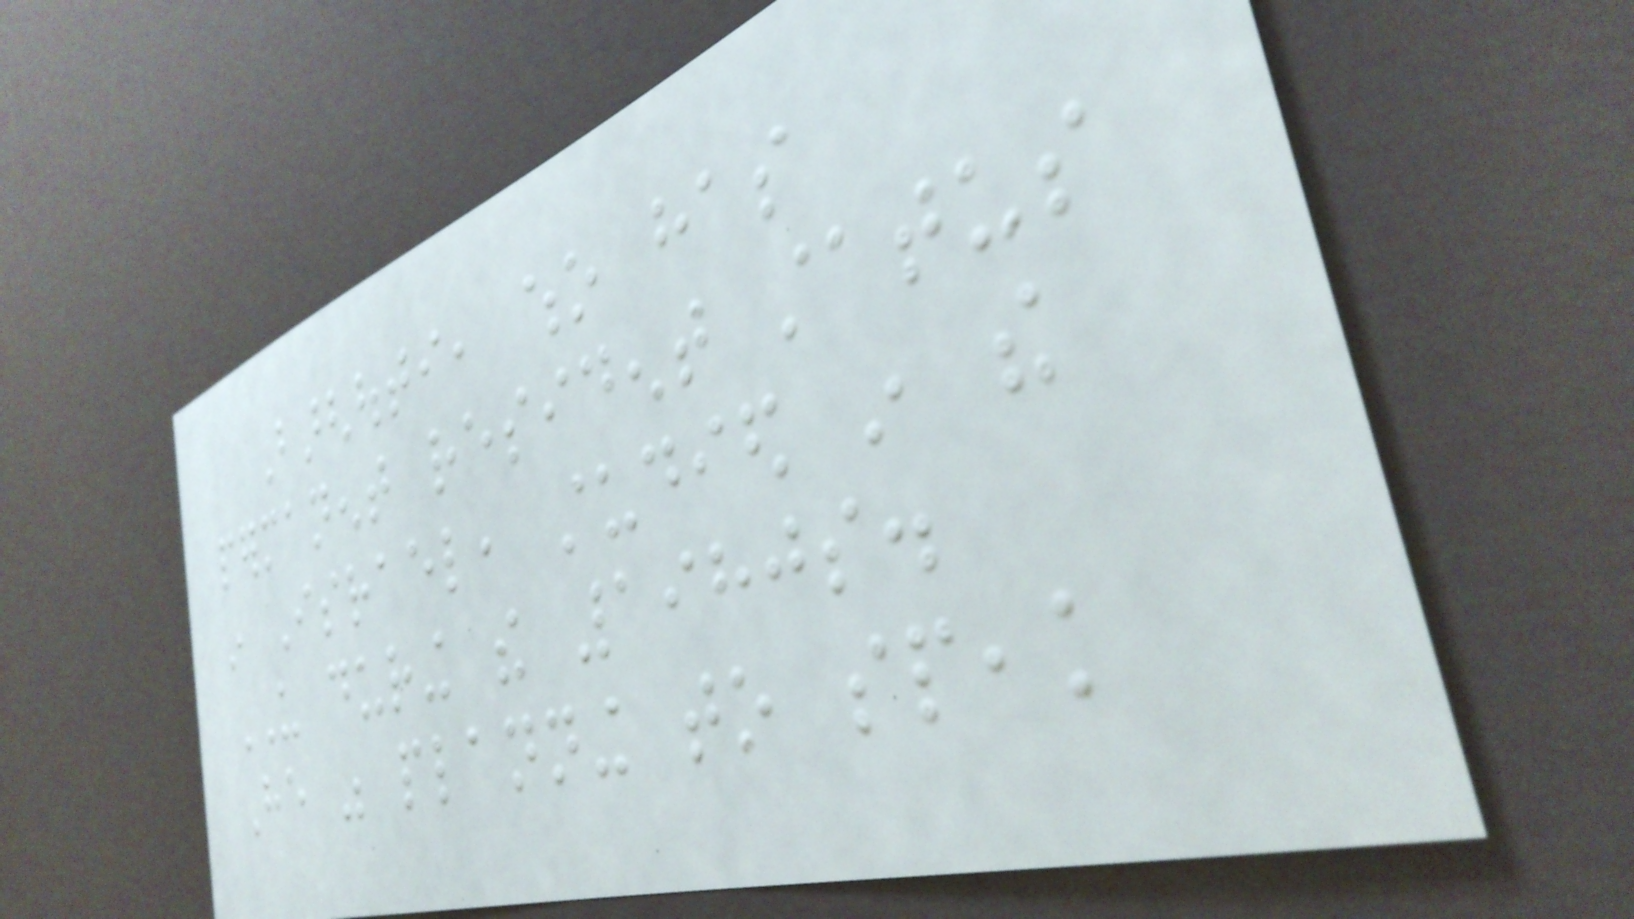Barghouti, who has
permanent resident status
in Israel, studied in the
US during the 1980s.
He was planning to speak
